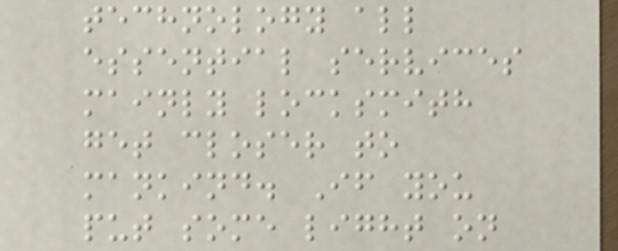technology all
essential services
mainly locksmith
get closer to
mankind. If you
put some light on
